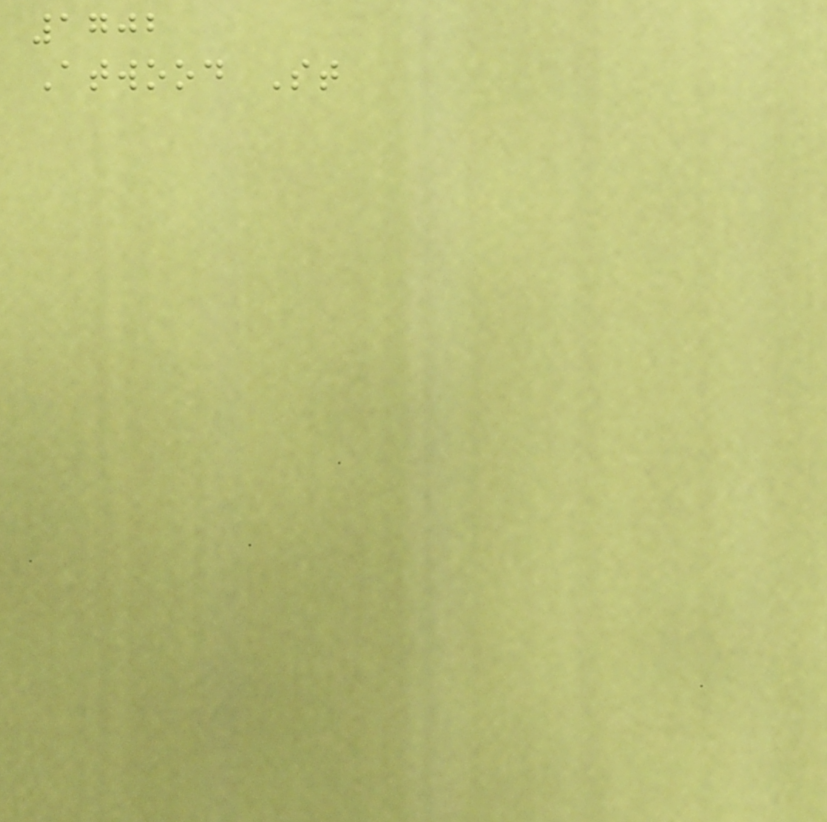1702
Atwood St
